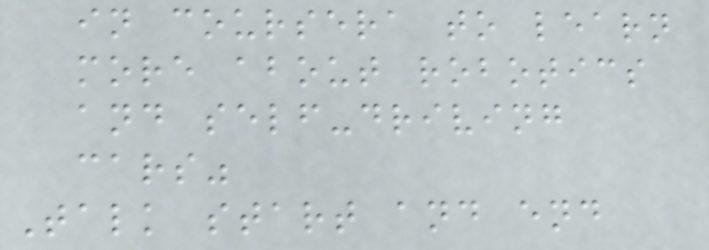in coursera to learn
more about robotics
and self-driving
cars"
Talk start and end
